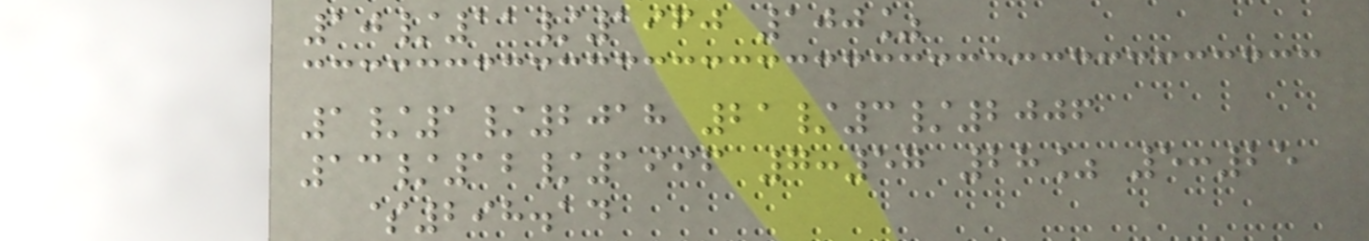10/11/1960 100%
1/1/2018 21/3/2006
13/12/1996 7:57 28% 5:25
$298.14
